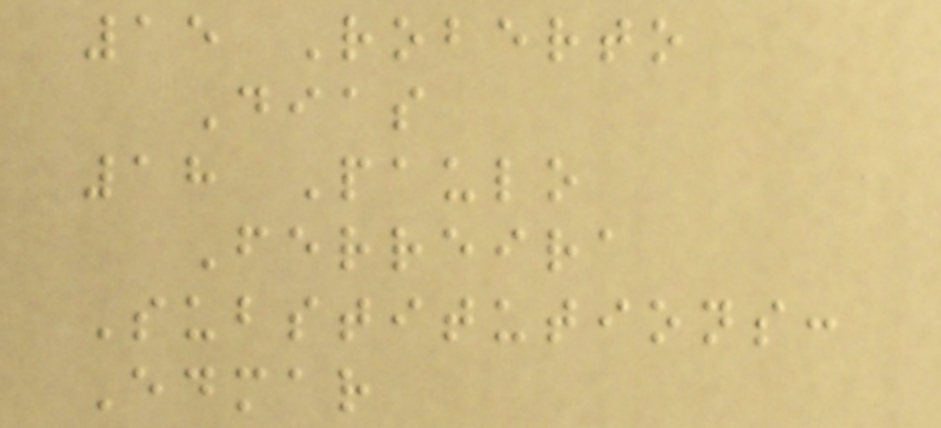15 Roberto
Dias
18 Paulo
Ferreira
Substitutions:
Edmar
